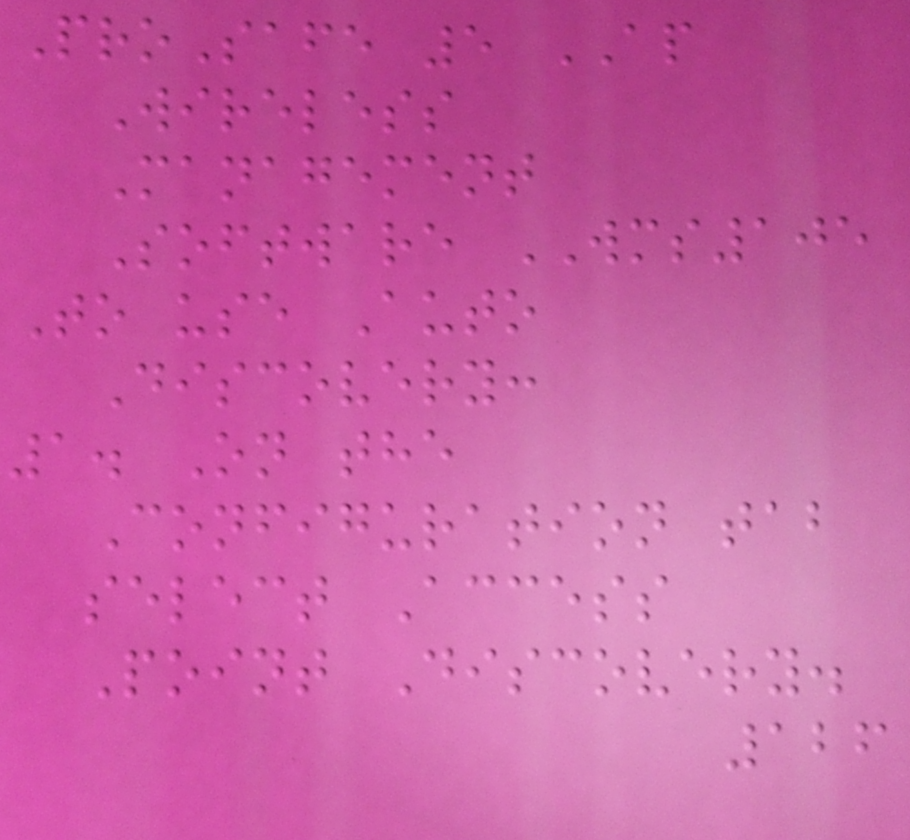ProSafe 5 AP
Wireless
Management
Software WMS105
To use Auto
Discovery:
1. On the
Configuration tab
select Access
Point Discovery.
126
